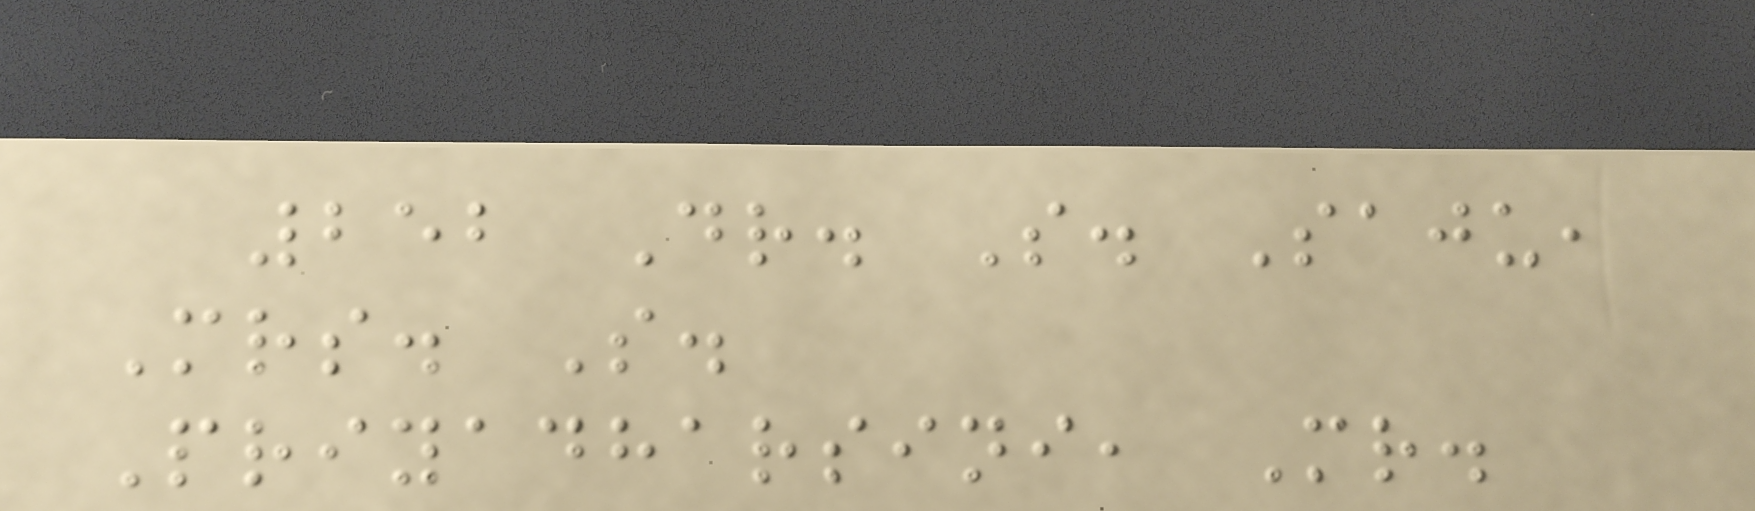252 Dr. S. Saju,
Mrs. S.
Priyadharsini, Mr.
